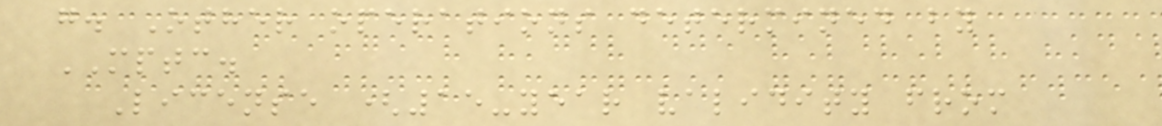g. Other operations determined by
MPTC.
License (15-year validity from
